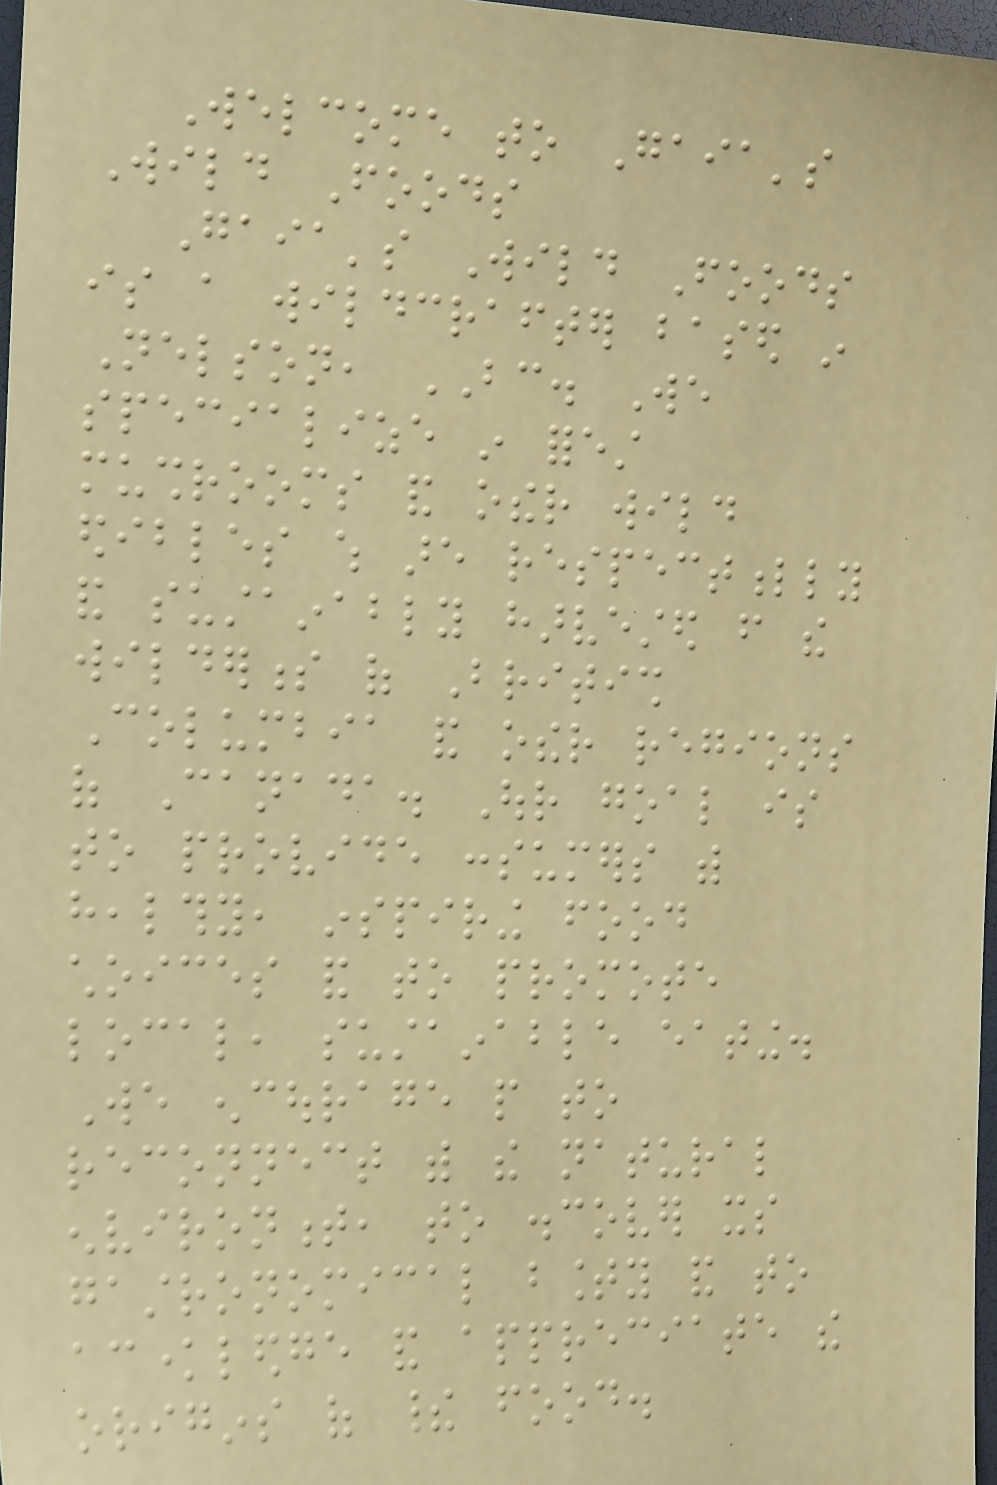Welcome to Gaia's
Wild Foods
Gaia's Wild Foods
is a wildcrafter based in
Nelson, BC. We
specialize in forest
mushrooms and other wild
edibles which are respectfully
and sustainably harvested from the
wilderness of British
Columbia and other regions
of Canada. Our goal is
to provide consumers with
healthy, inspiring food
choices and to promote
local, sustainable eating.
We encourage people to
reconnect with the natural
environment, to discover its
gastronomical bounty and to
acknowledge and appreciate the
origins of their food.
